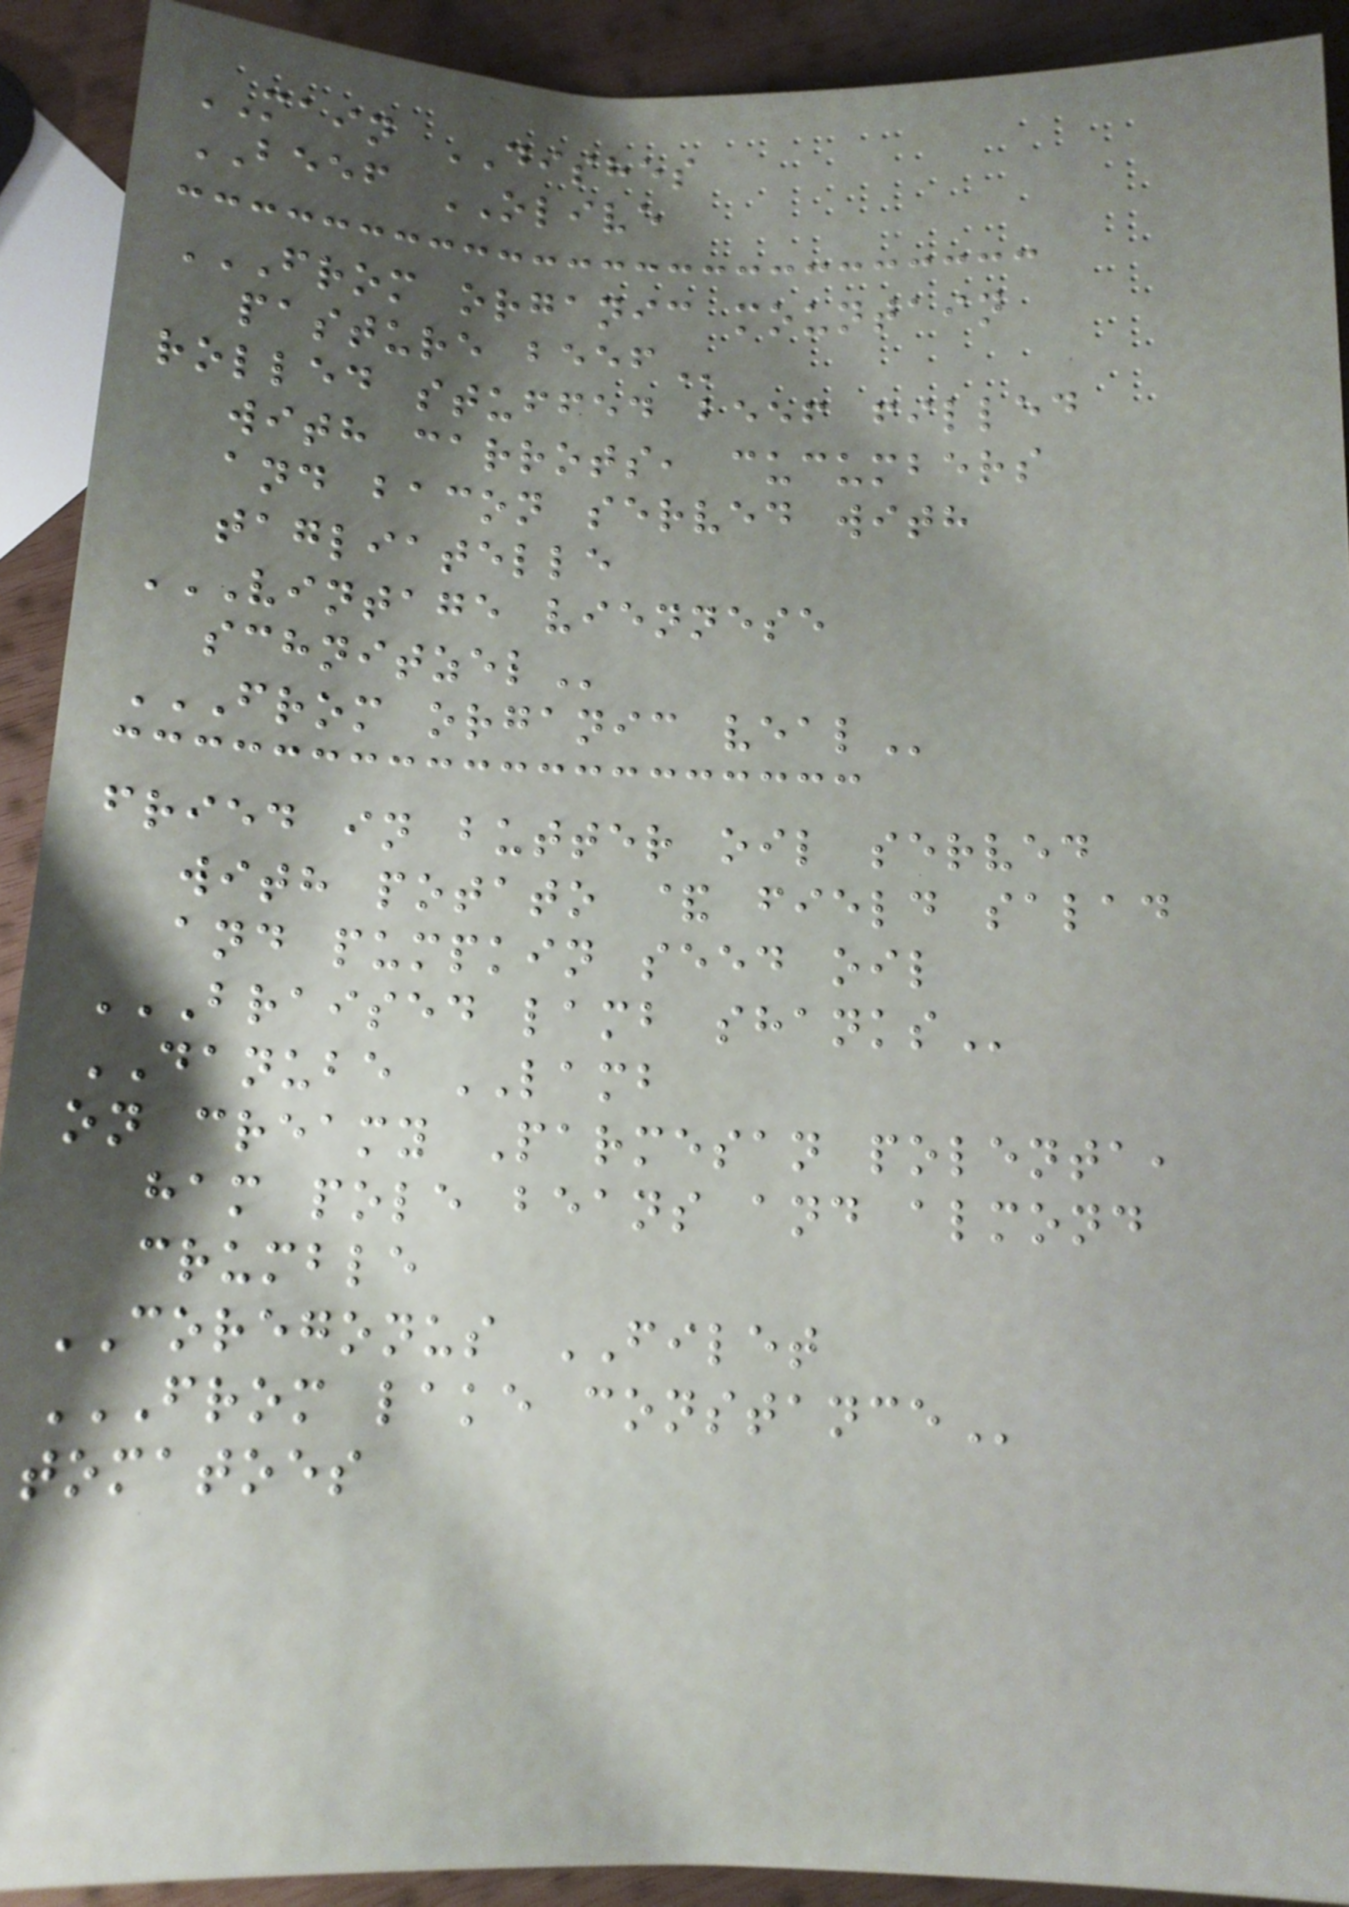MAIN DISHES
BEEF OLIVE
FROM ORGANIC MOUNTAIN
PASTURE BEEF
rolled stuffed beef filled
with carrots, cucumbers
and bacon served with
tagliatelle
VINTAGE VIENNESE
SCHNITZEL
FROM ORGANIC VEAL
fried in butter oil served
with potato & field salad
and pumpkin seed oil
BRAISED LAMB SHANKS
DANUBE LAMB
on creamy Parmesan polenta,
ham pole beans and almond
crumble
COREGONUS FILET
FROM LAKE CONSTANCE
tomatoes
